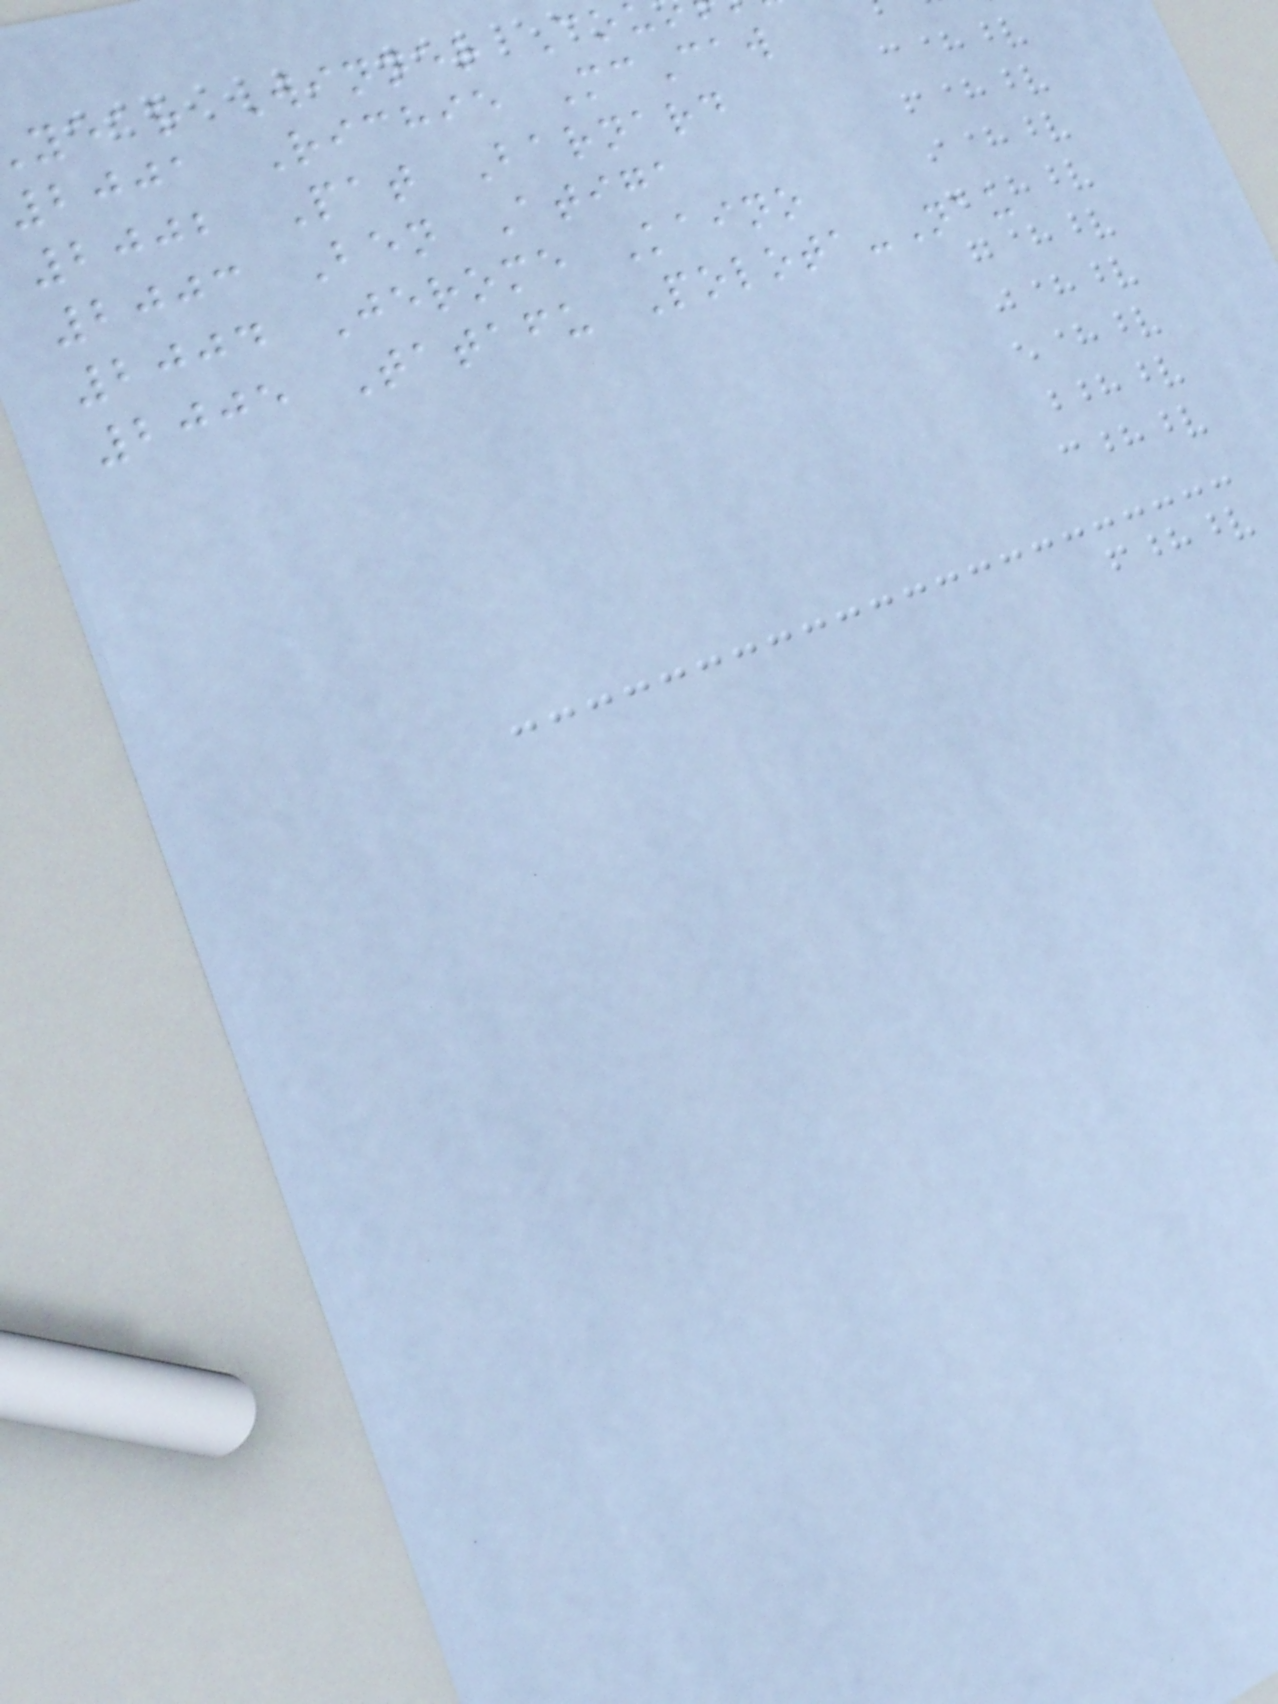year Winner Co
2001 Richie McCaw
2002 Pat Barnard
2003 Ben Atiga
2004 Jerome Kaino
2005 Tatafu Polota-Nau
